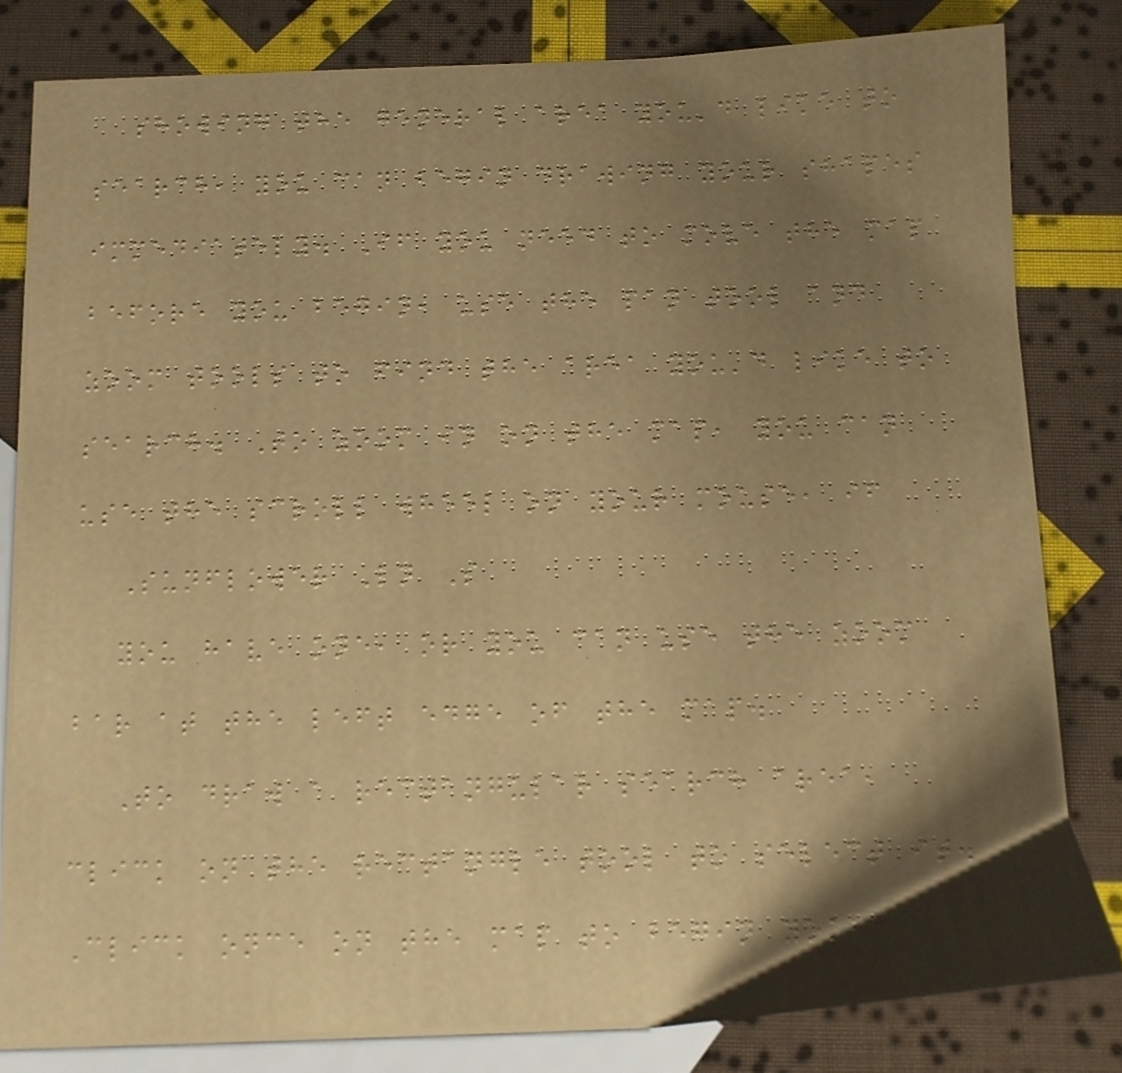showing the general area you'd like to
search, you can begin drawing your shapes
immediately. If you need to move the map
before you begin, use the pan tool and
zoom tools to find the area you'd like to
search. To zoom in on the map, you can
use the scroll wheel on your mouse, if
Sunflower Ln S
you have one, or you can use the zoom
bar at the left edge of the map.
To draw a rectangular search area,
click on the rectangle tool to select it.
Click once on the map to begin your
